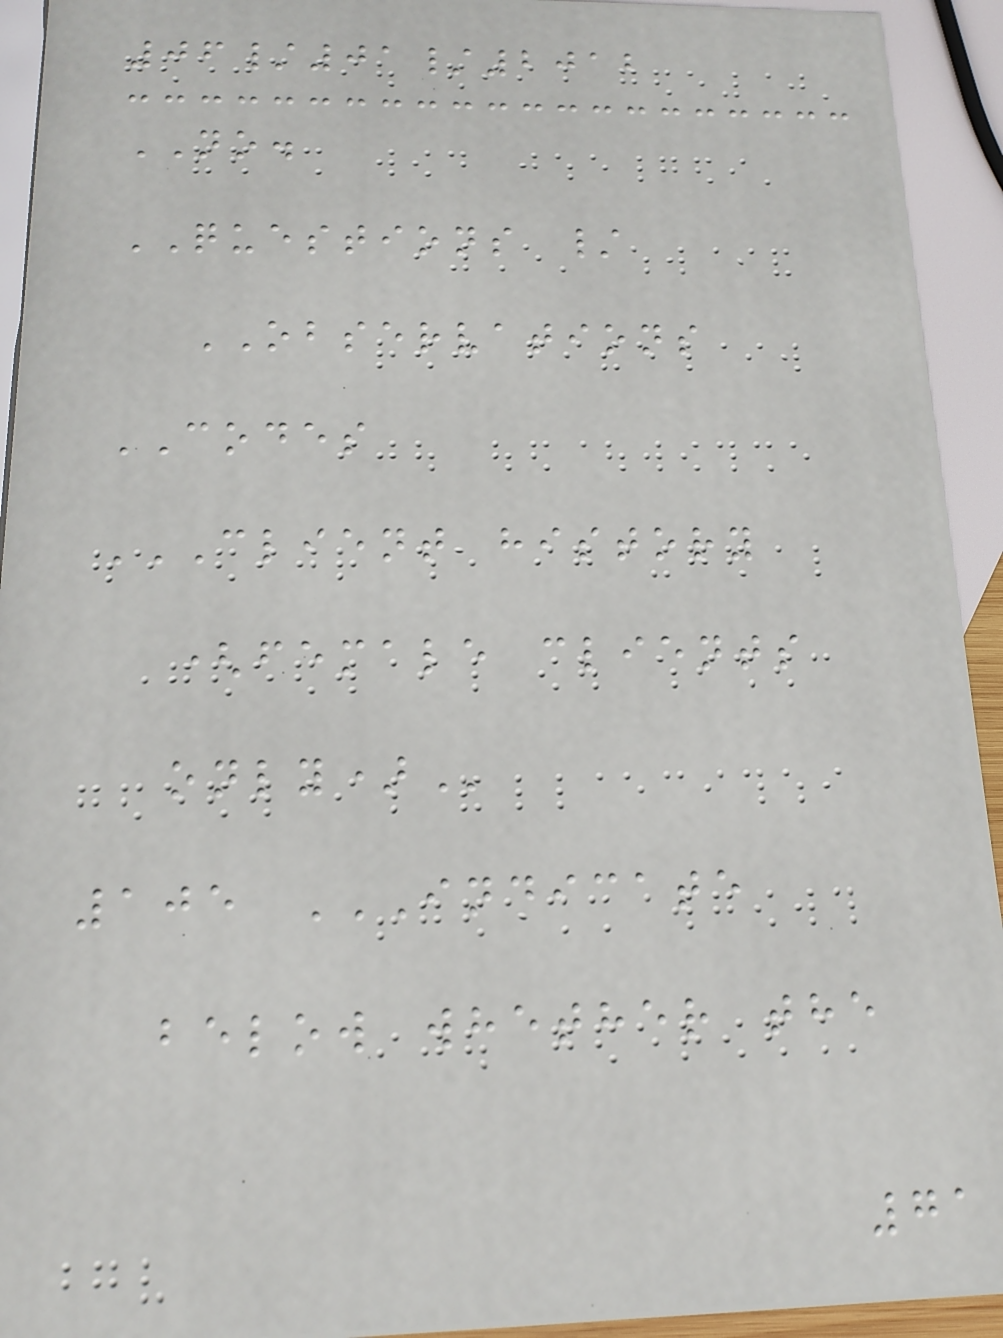06/01/2012
NO.
QUESTIONS /
OBSERVATIONS
CODES
CLIENT HISTORY
(FEMALE CLIENTS
ONLY)
105 INDICATE
BELOW WHETHER THE
71
